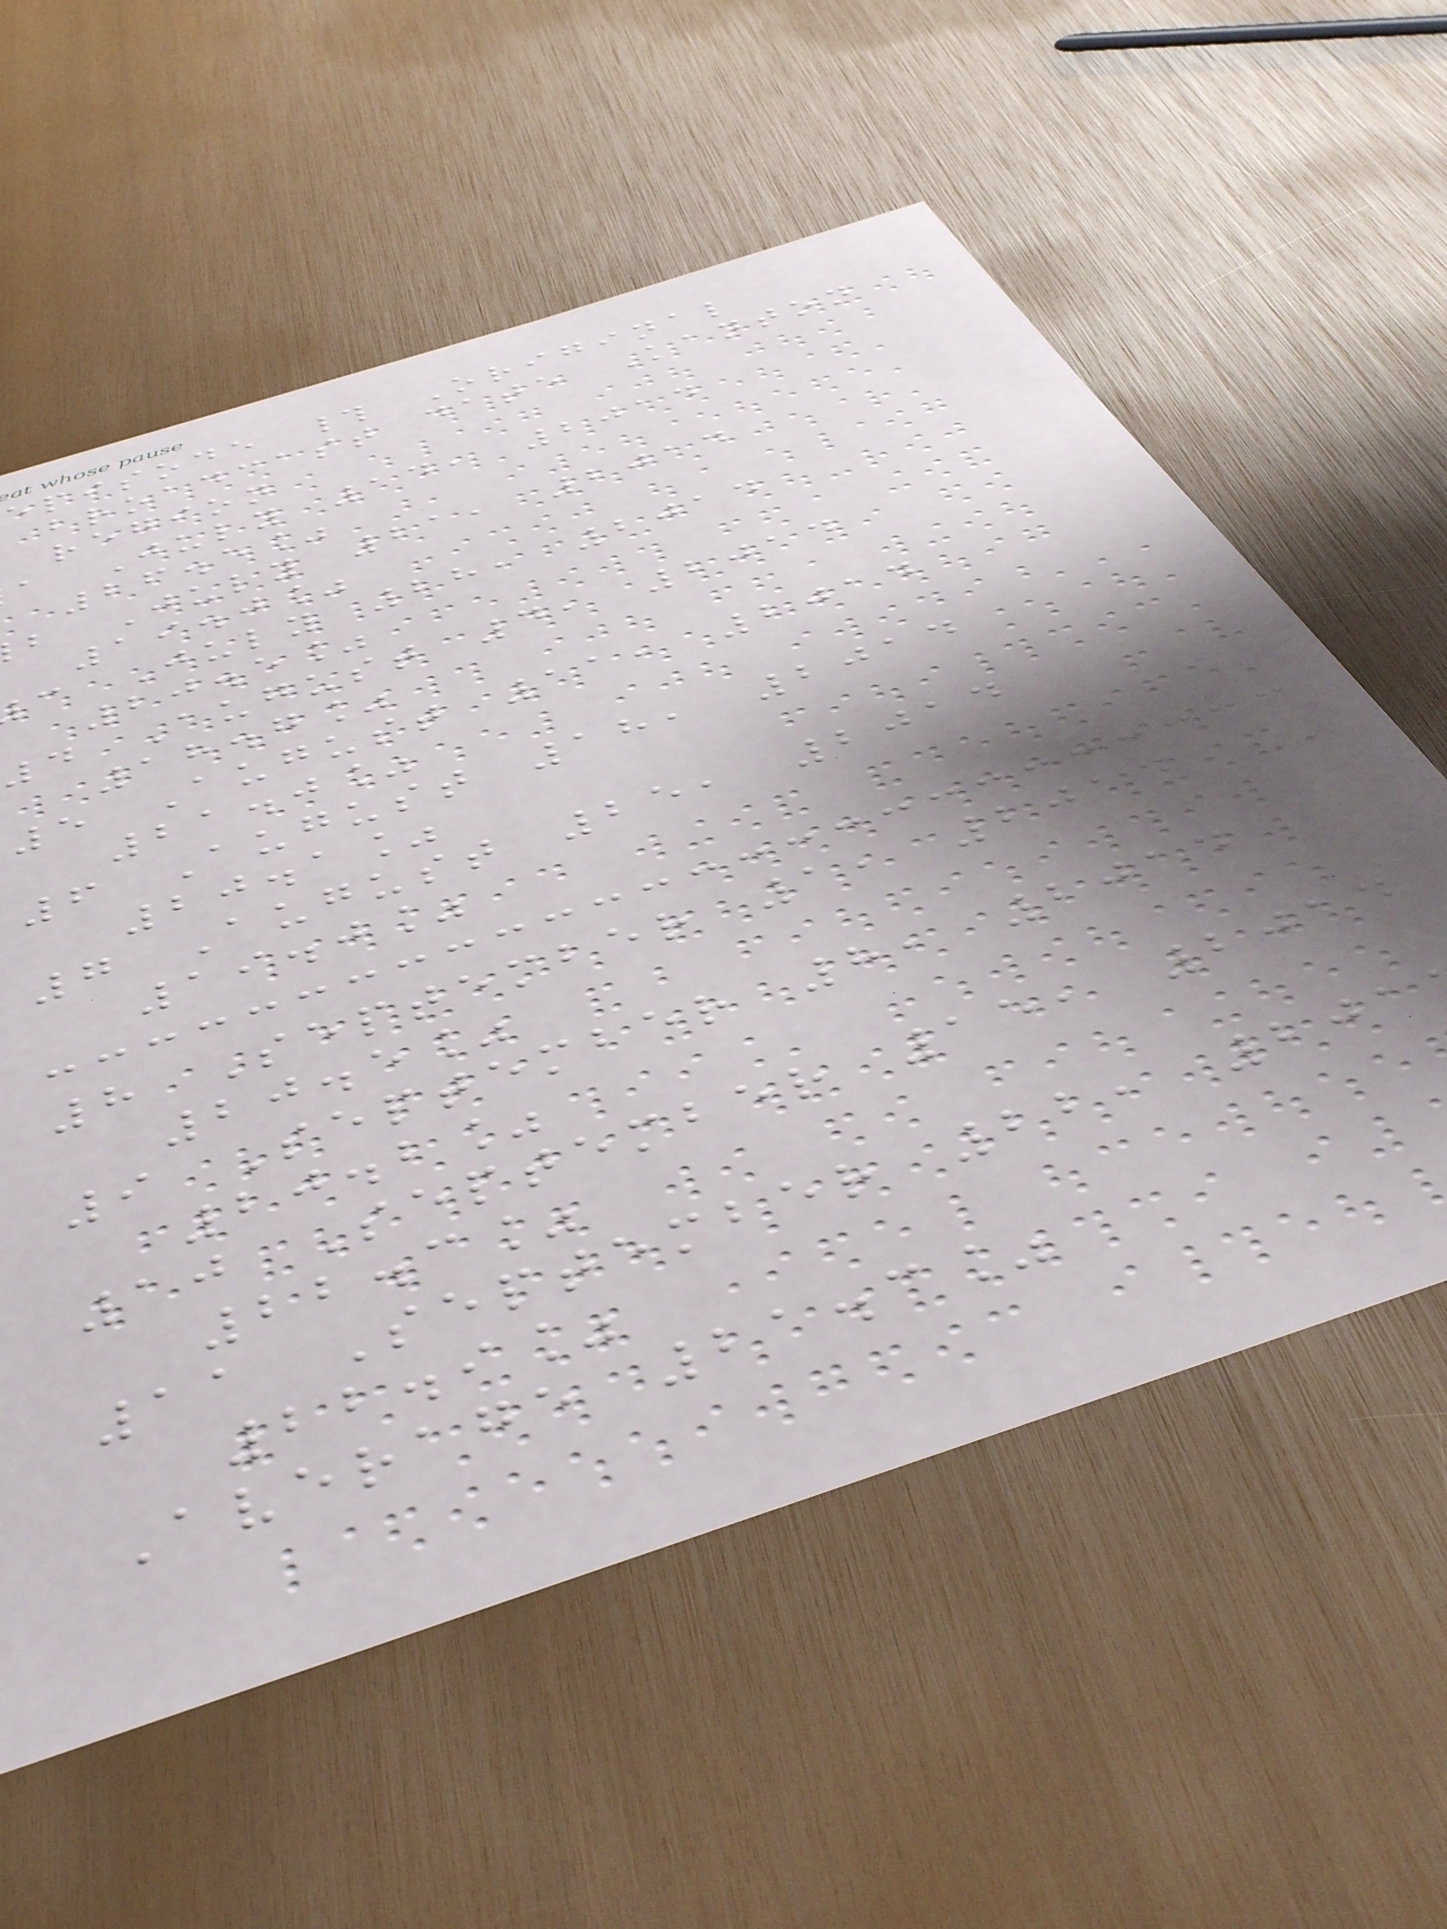episode # Original
broadcast date Kanton
region
a July 14, 2014
26.5%
b July 21, 2014
19.0%
c July 28, 2014
20.5%
4 August 4, 2014
18.7%
5 August 11, 2014
21.0%
6 August 18, 2014
20.1%
7 August 25, 2014
19.0%
8 September 1, 2014
20.5%
9 September 8, 2014
20.2%
10 September 15, 2014
22.3%
11 September 22, 201
22.9%
Average 21.3%
